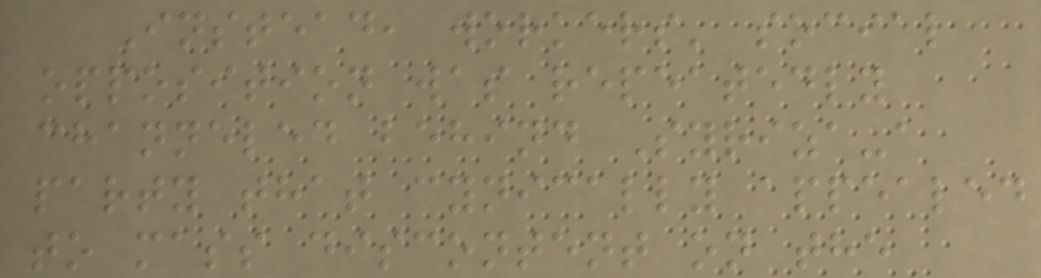Instead, workers' social
opposition was repeatedly
channeled behind Syriza-a
party that cynically appealed
to mass discontent on the
